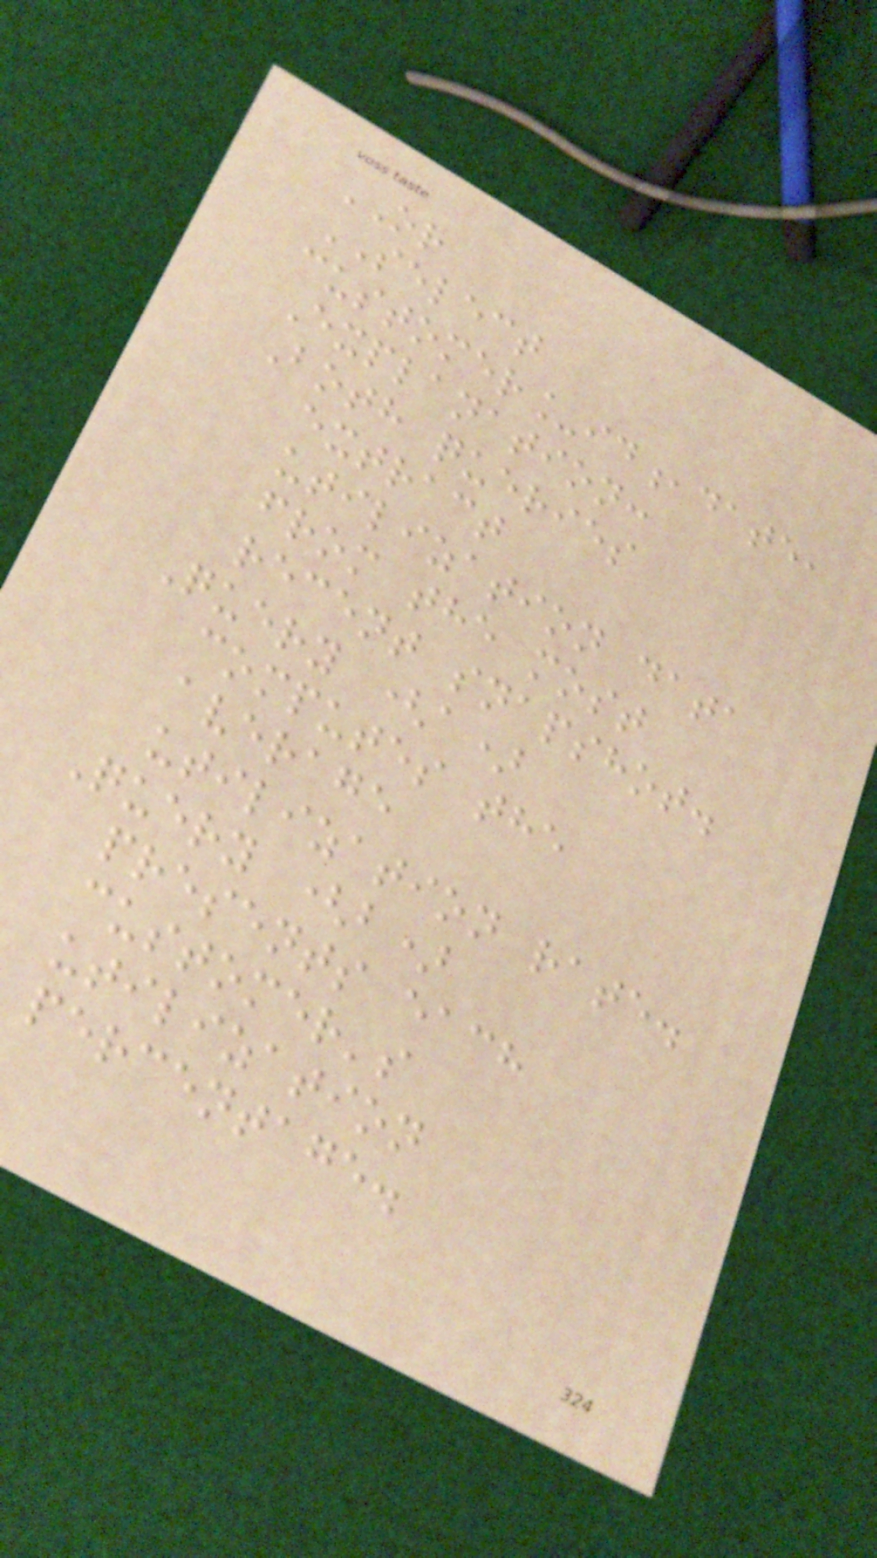OR
SELECT
customer_id,date,
Explanation:
Both queries
extract
utilization data
from the most
recent snapshot.
Query (a)
computes the
average
utilization rate.
Query (b)
presents each
customer's
utilization
percentage.
